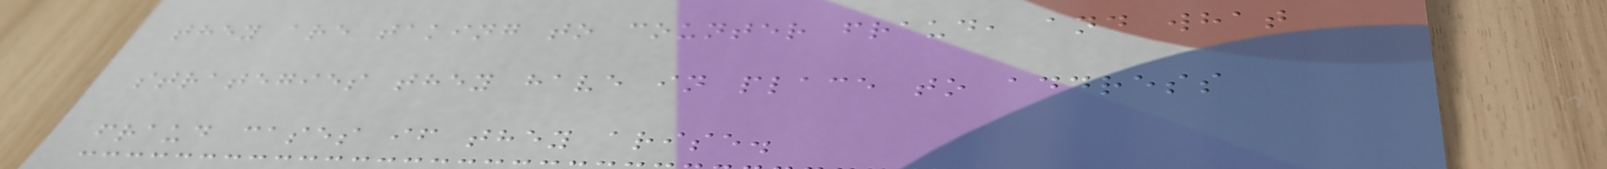they are taking to counter fraud, and what
strategies they have in place to address
fraud cases if they arise.
